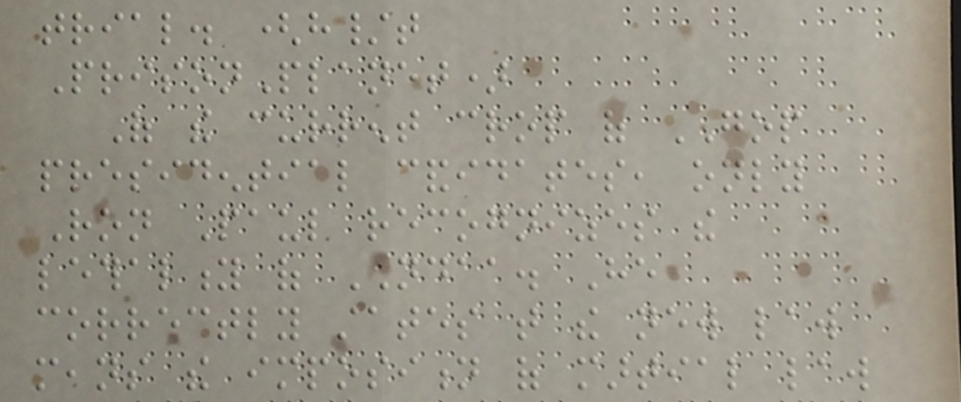trial. (h/t
PrisonPlanet)
Of the current crop of GOP
presidential candidates, only
Ron Paul recognizes the
lethality of NDAA. He
correctly states that the new law
means the imposition of martial law
